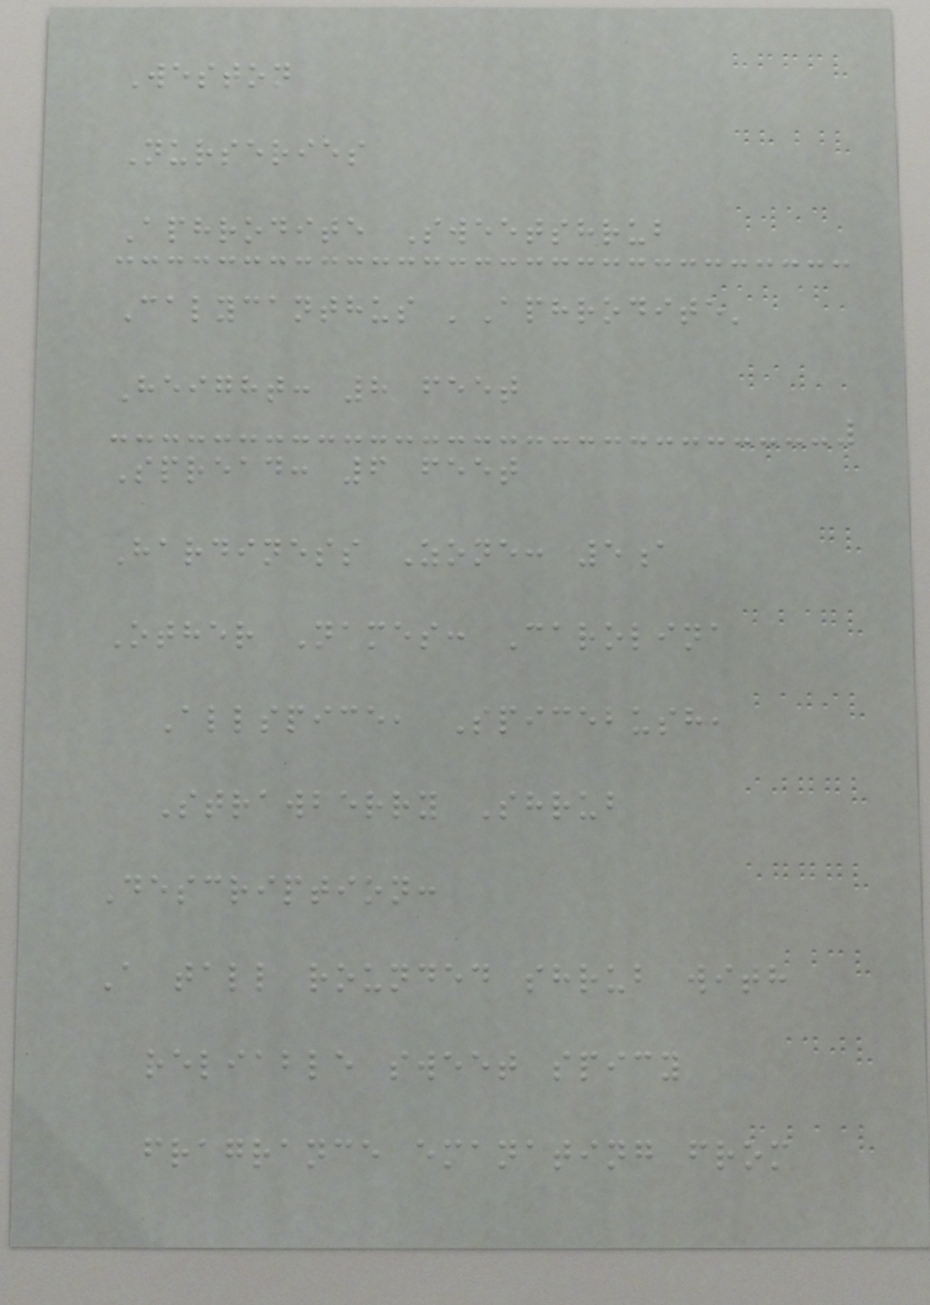Weston
Nurseries
Aphrodite Sweetshrub
Calycanthus 'Aphrodite'
Height: 8 feet
Spread: 6 feet
Hardiness Zone: 5a
Other Names: Carolina
Allspice, Spicebush,
Strawberry Shrub
Description:
A tall rounded shrub with
reliable sweet spicy
fragrance emanating from
